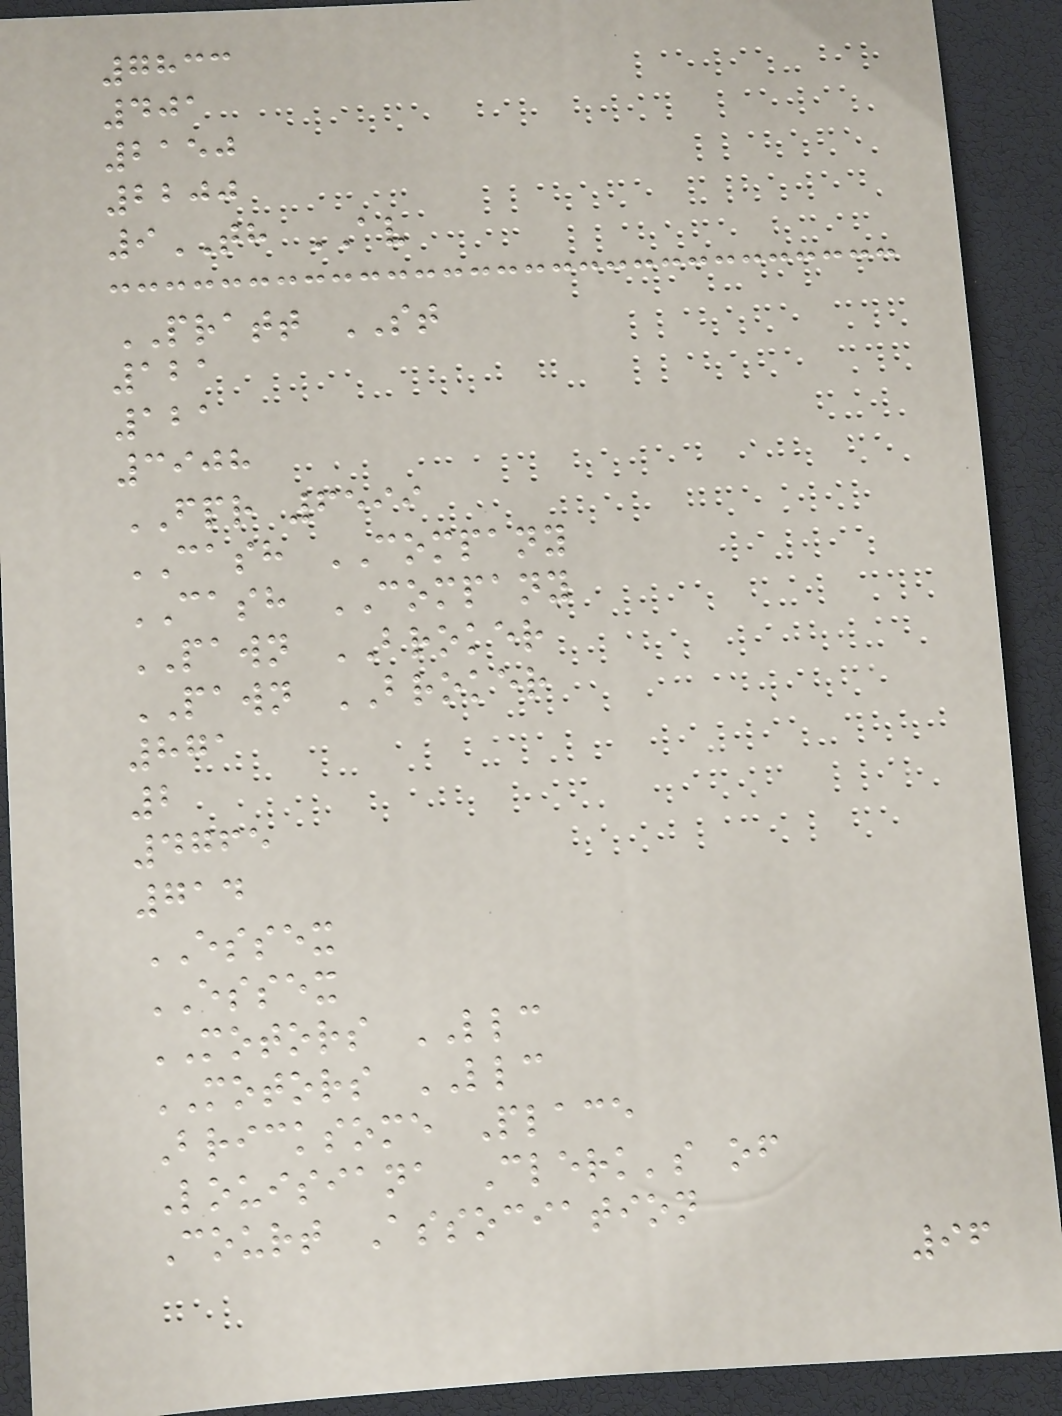7833
401
2150
2200
9TH AV
PRATT ST
121
121
3908
FPR 6599
CASH COMPANY
CASH COMPANY
PAWN BROKER
PAWN BROKER
871
2
4765
714
ESSEX
ESSEX
MOTORS LLC
MOTORS LLC
Bricksome Place
Louisiana Clerk's of
Court Association
96
